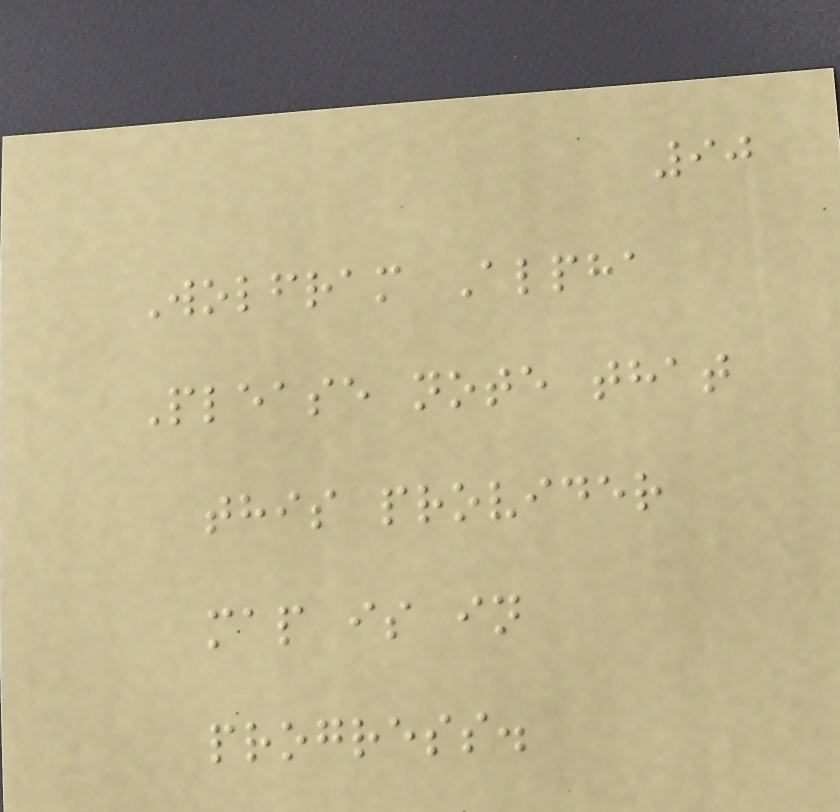90
Wolfram Alpha
Please note that
this provider
map is in
progress.
